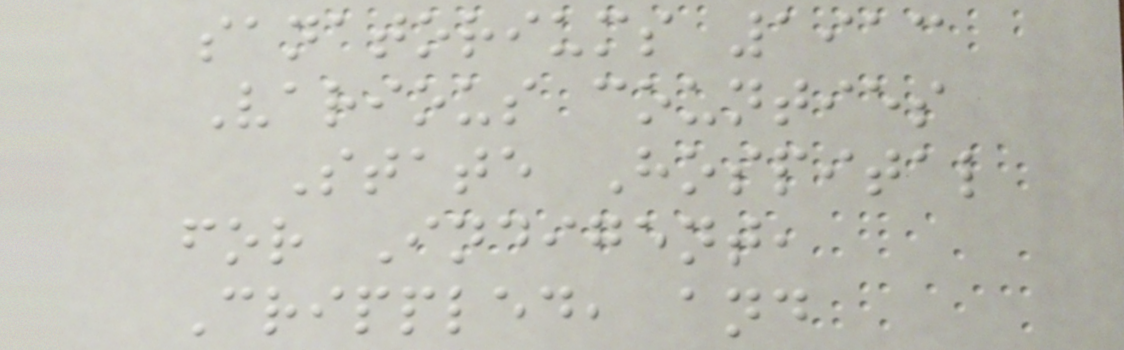sanatoriums 1913
Various counties
State Hospital
for Indigent,
Crippled, and
